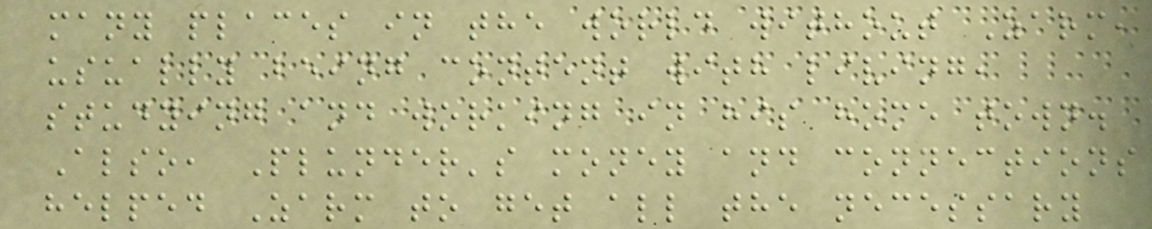many places in the world without Zarm,
usually being content with living,
studying and working in his home town.
Also, Plunder's money and connections
helped Zarm to get all the necessary
